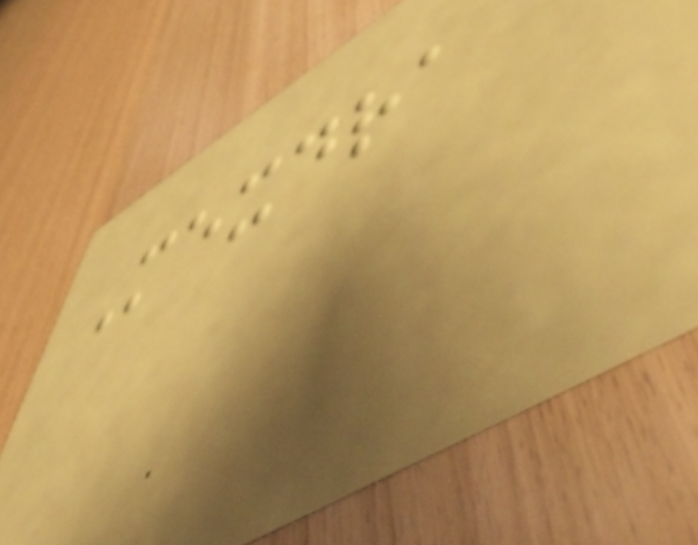Mexdra
